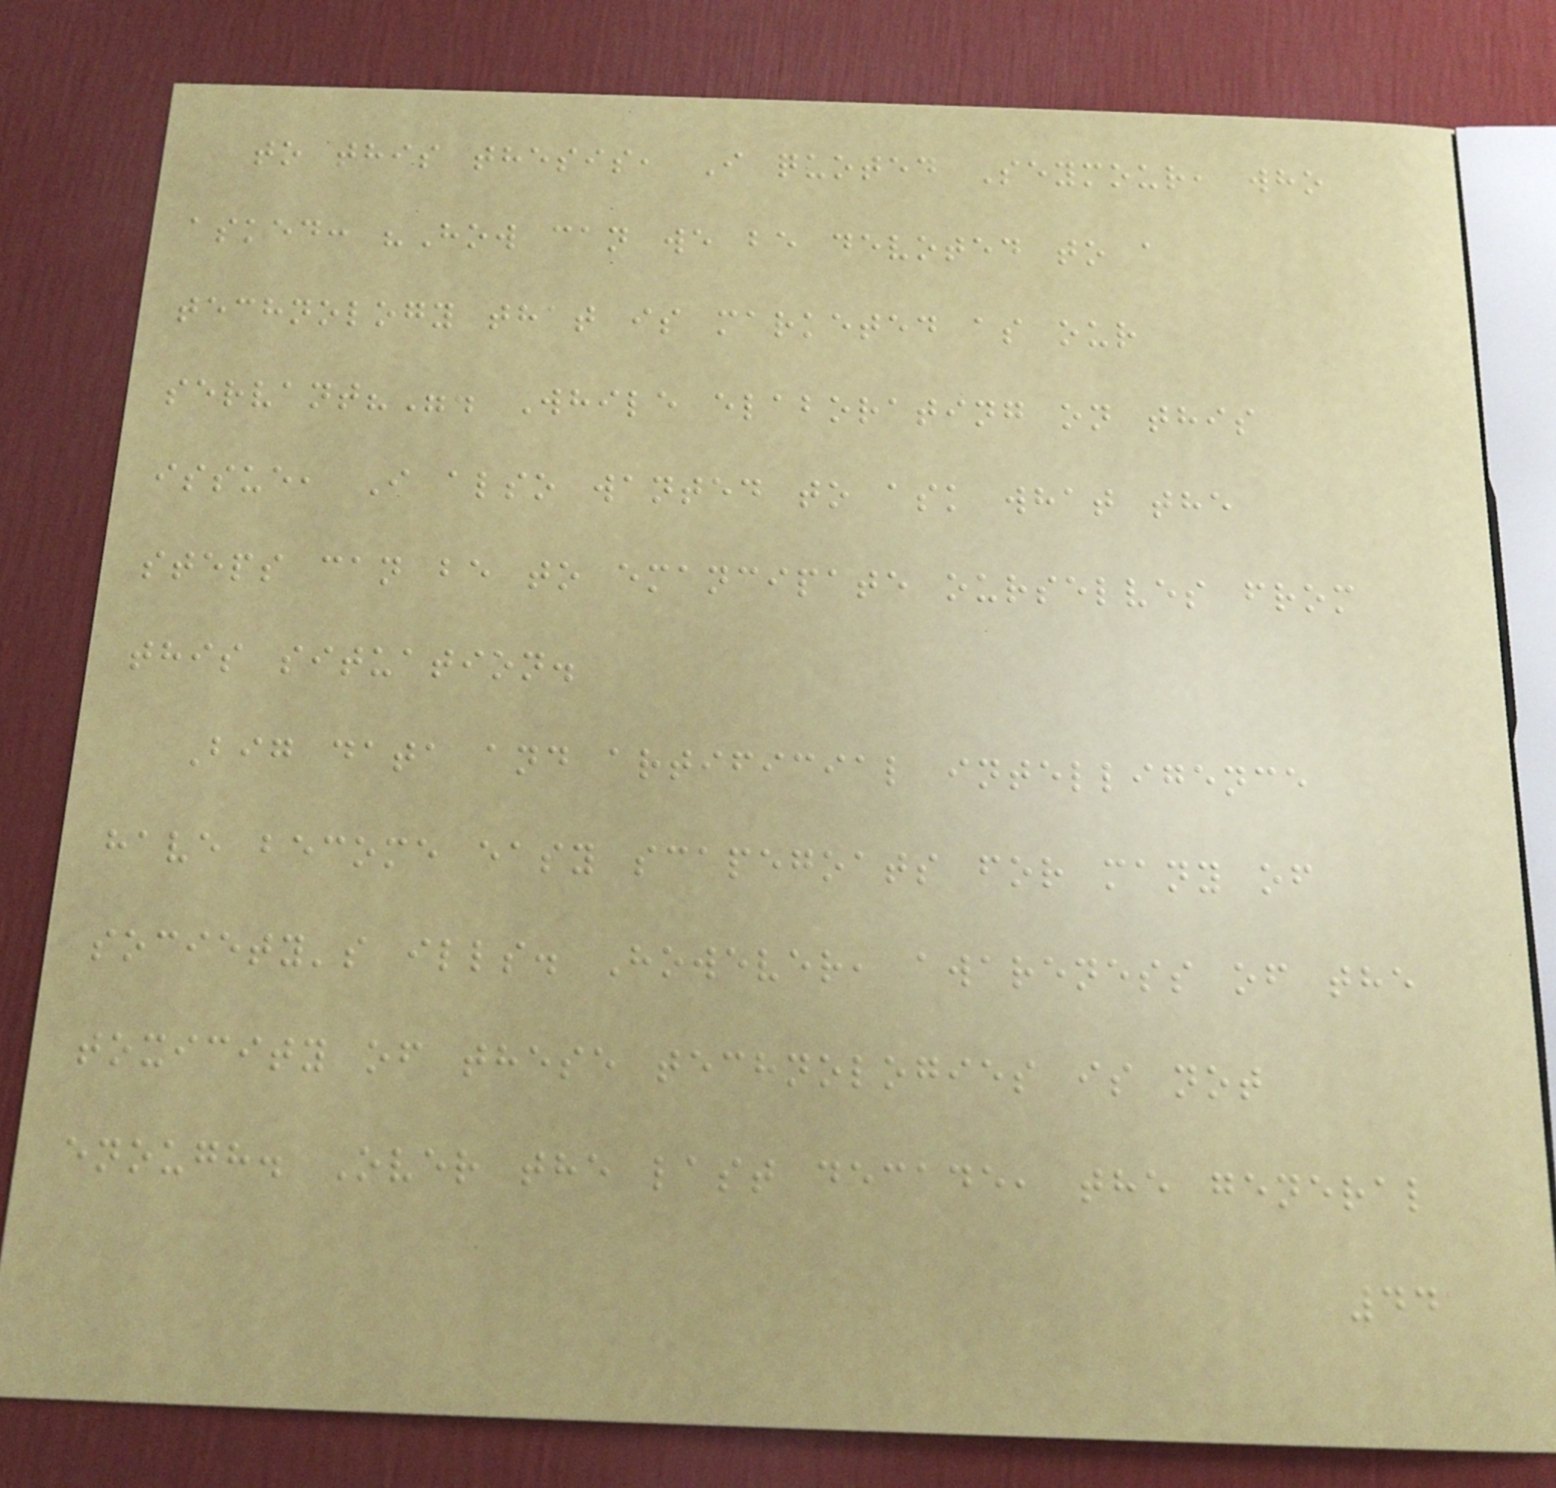to this thesis, I quoted Seymour, who
asked: "How can we be devoted to a
technology that is marketed as our
servant?". While elaborating on this
issue, I also wanted to ask what the
steps can be to emancipate ourselves from
this situation.
Big data and artificial intelligence
have become easy scapegoats for many of
society's ills. However, awareness of the
toxicity of these technologies is not
enough. Over the last decade, the general
44
